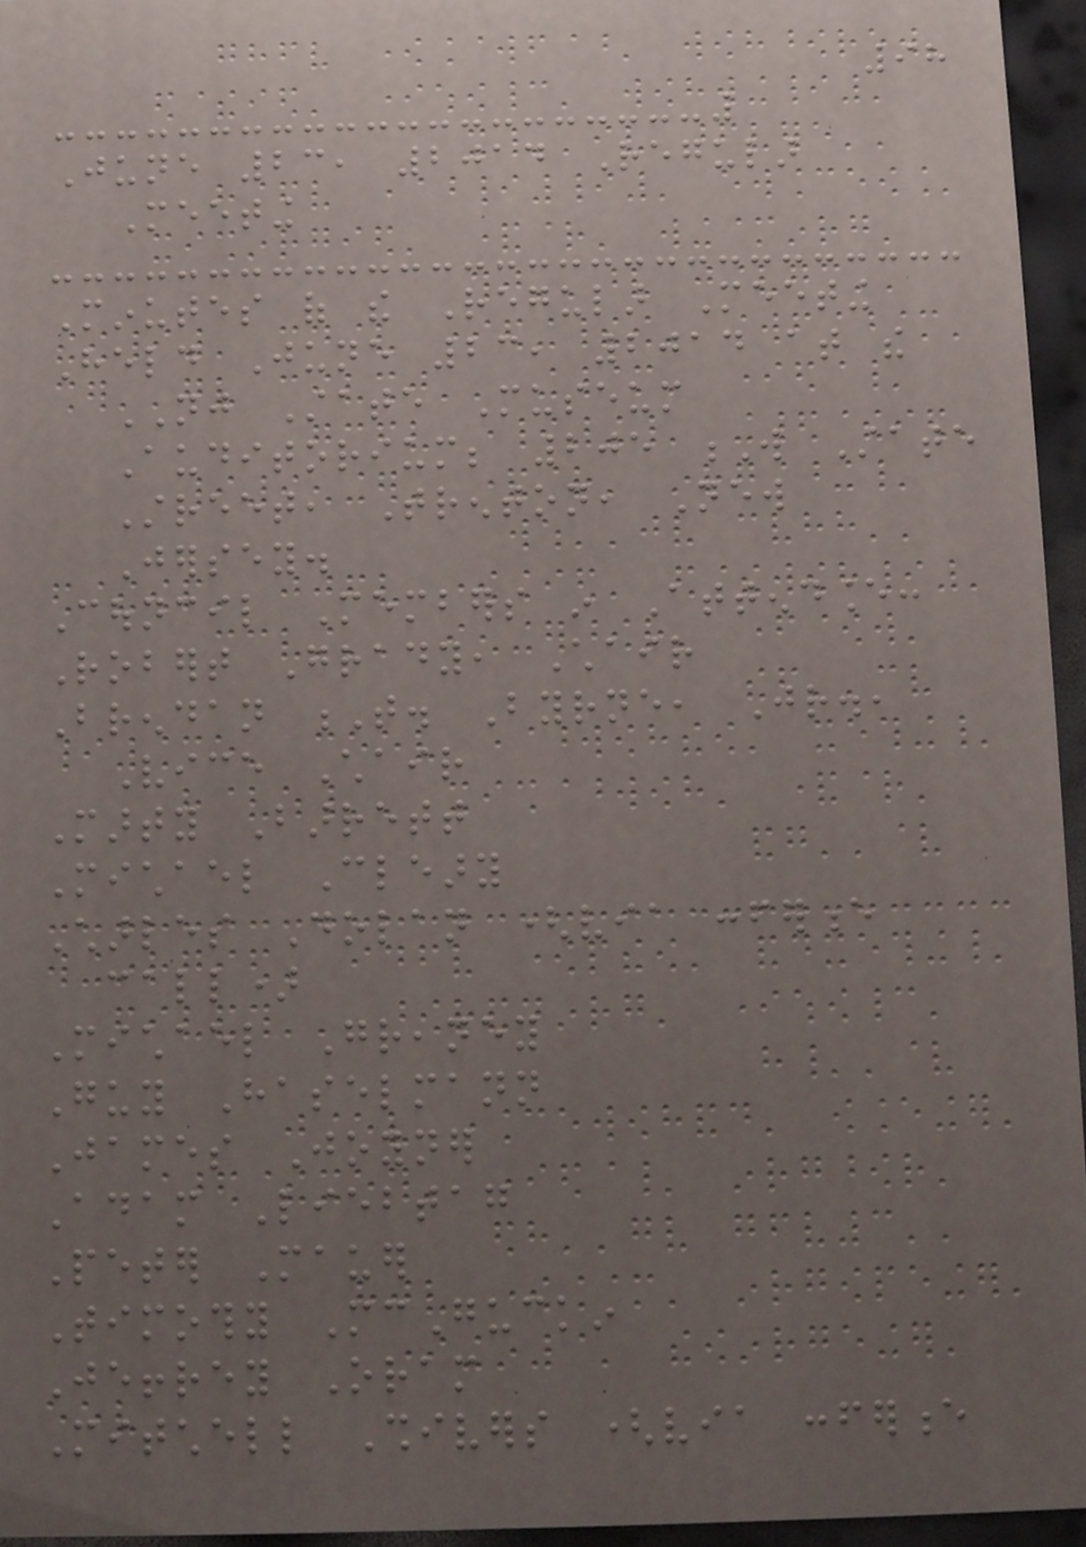98
June 23, 2014 Regular
Meeting
Minutes of the Regular Meeting
Held June 23, 2014 at the
NJ State Museum
Auditorium; 205 W State
Street, Trenton, New
Jersey.
Council Members in Attendance:
Robert Grady, Chair
Brendan T. Byrne, Jr.,
Vice Chair
Marty Barrett
Michael Cleary
Charles Dolan (via conference
call)
Michael Greaney
Guy Haselmann
James Joyner
Adam Liebtag
Peter Mauer
Timothy McGuckin
Jeffrey Oram
Mitchell Shivers (via conference
